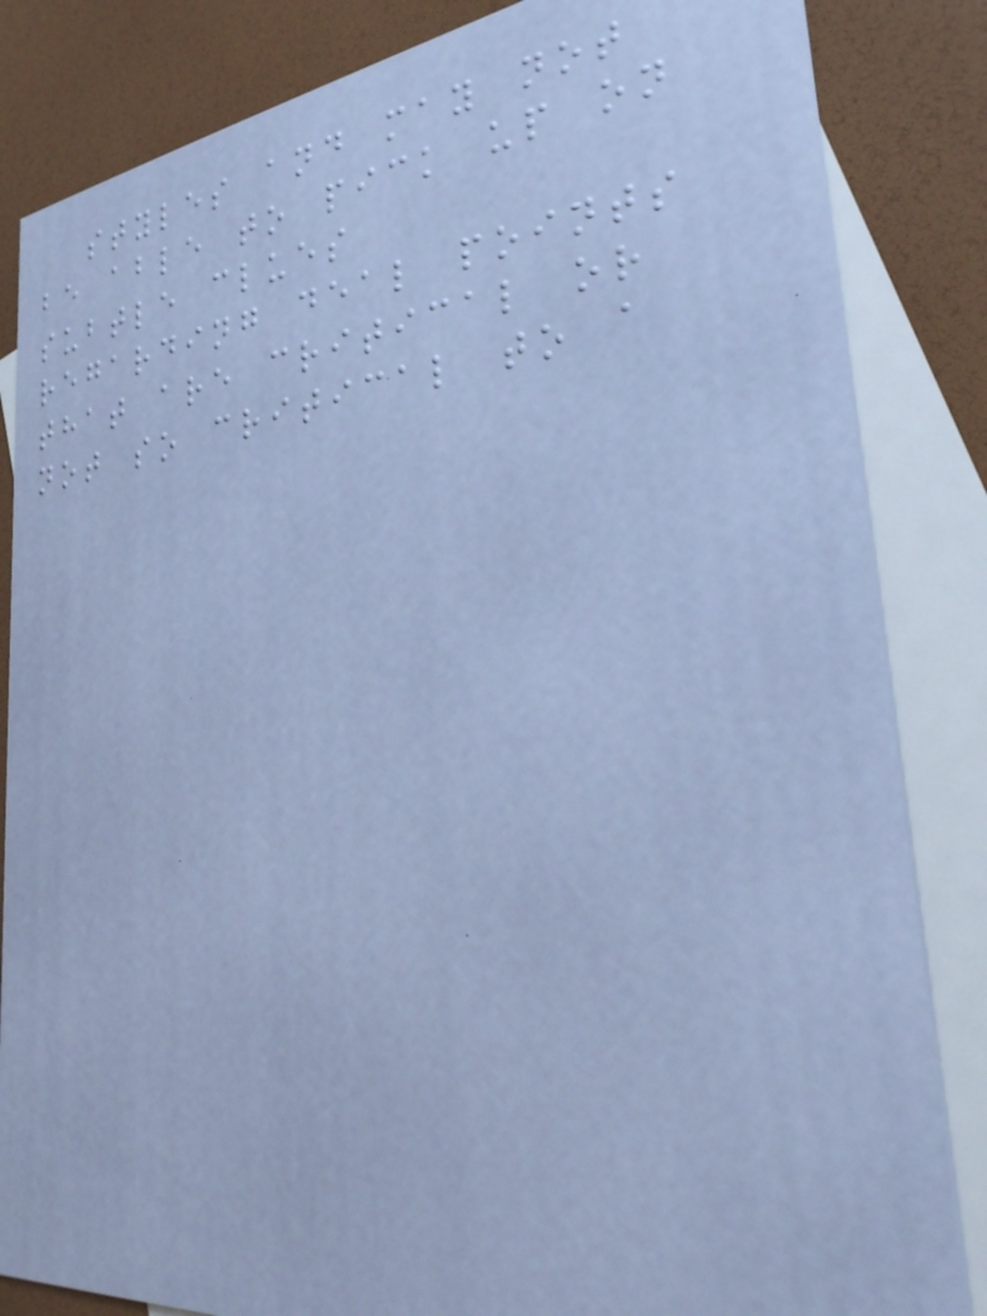styles and may not
be able to pick up on
subtle clues
regarding deal points
that are critical or
not so critical to a
